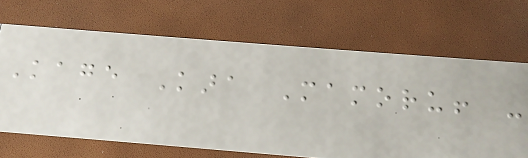Kage Kara Mamoru! -
